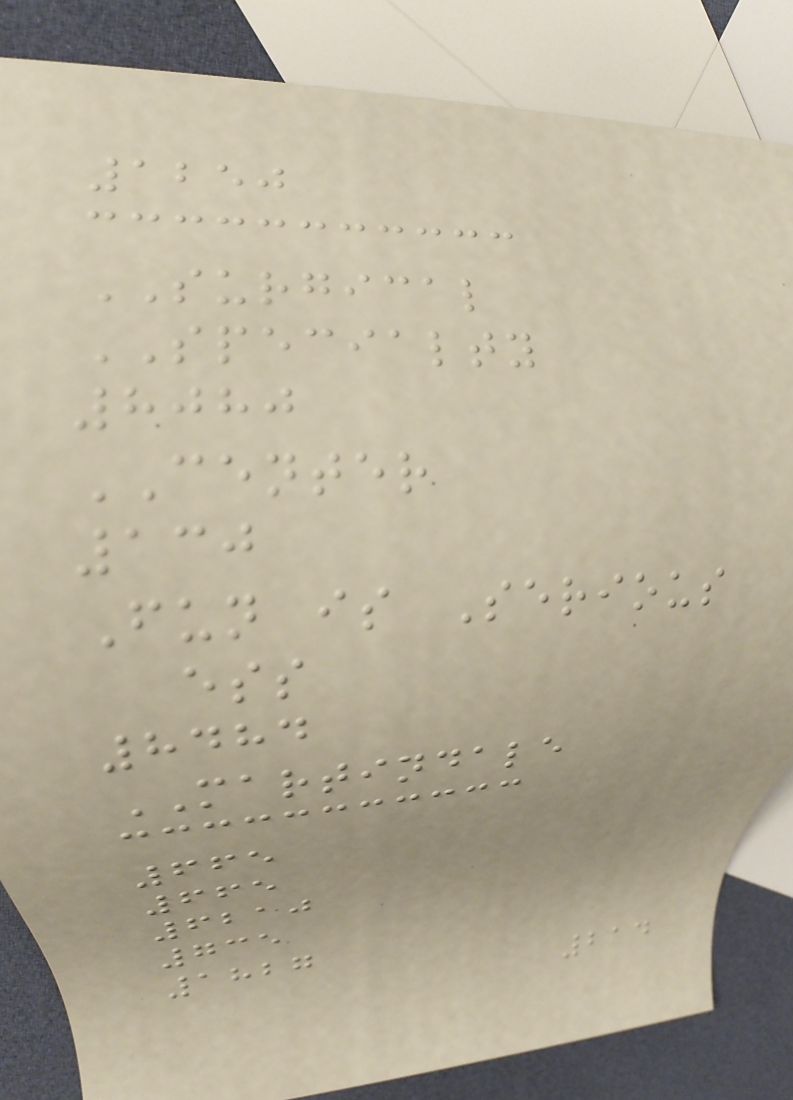1250
SURGICAL
SPECIALTY
8080
CENTER
130
Fun is Serious
ess
8484
MARTINDALE
665
665
6210
735
1827
214
